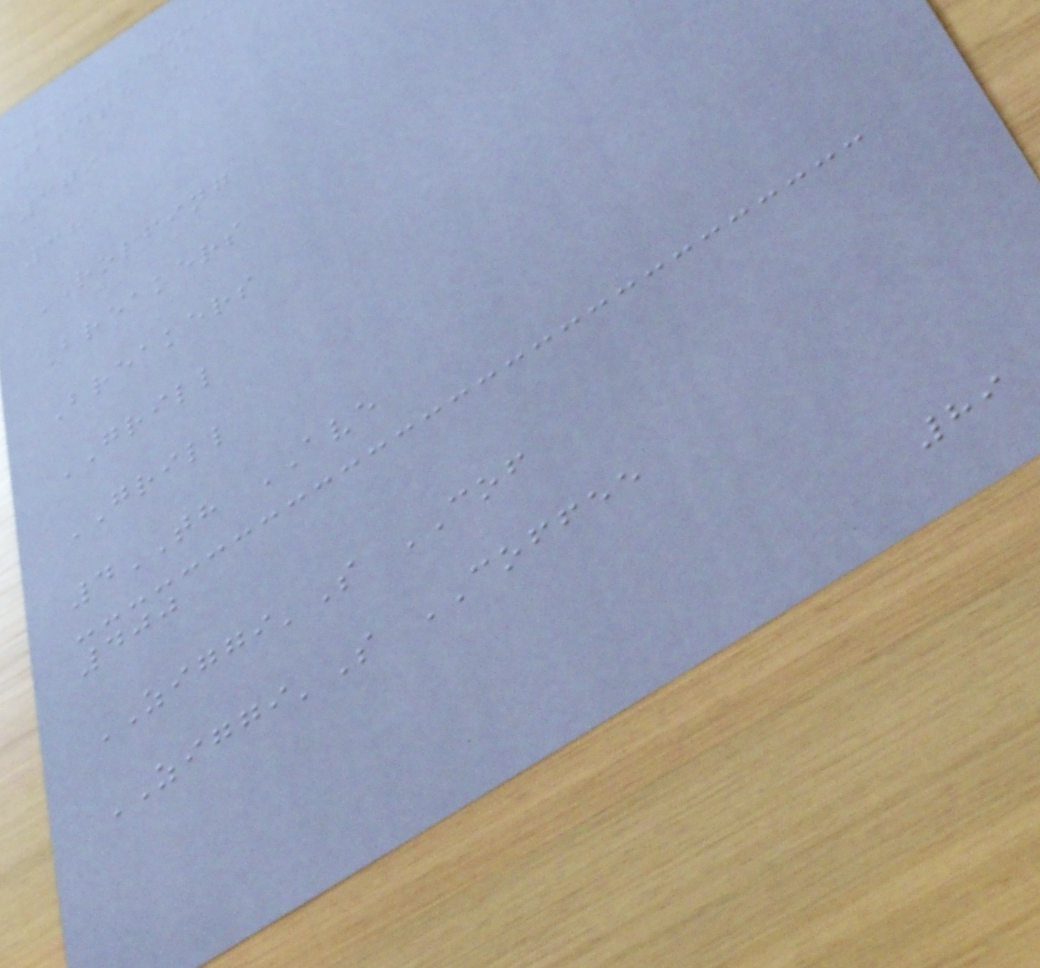164th A
379
381
ROLFING
Breakers
Breakers
GRILL
GRILL
4TH AVE
400
ZIGGI'S COF
ZIGGI'S COFFEE
89
